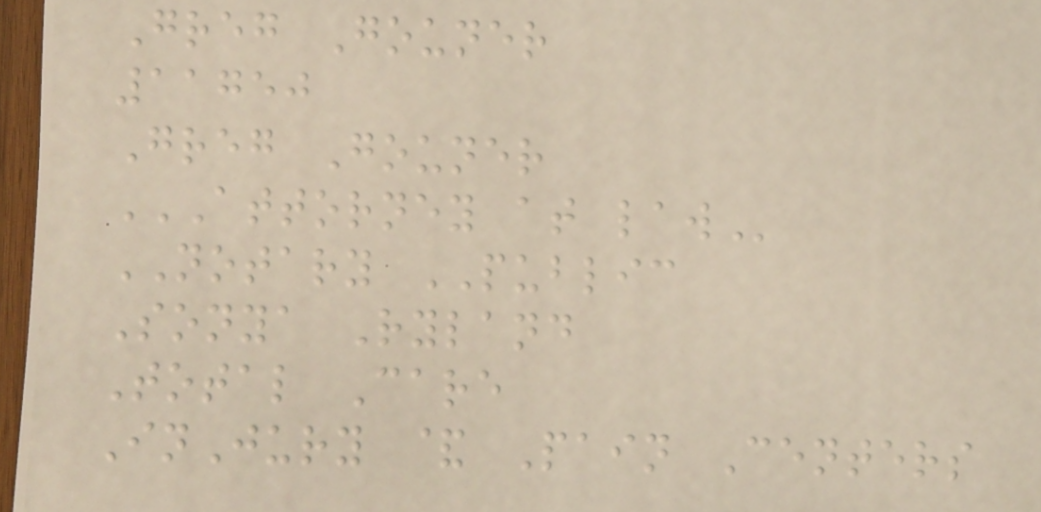Greg Gouner
11750
Greg Gouner
ATTORNEY AT LAW
NOTARY PUBLIC
Sonya Ryland
Total Care
InJury & Pain Centers
